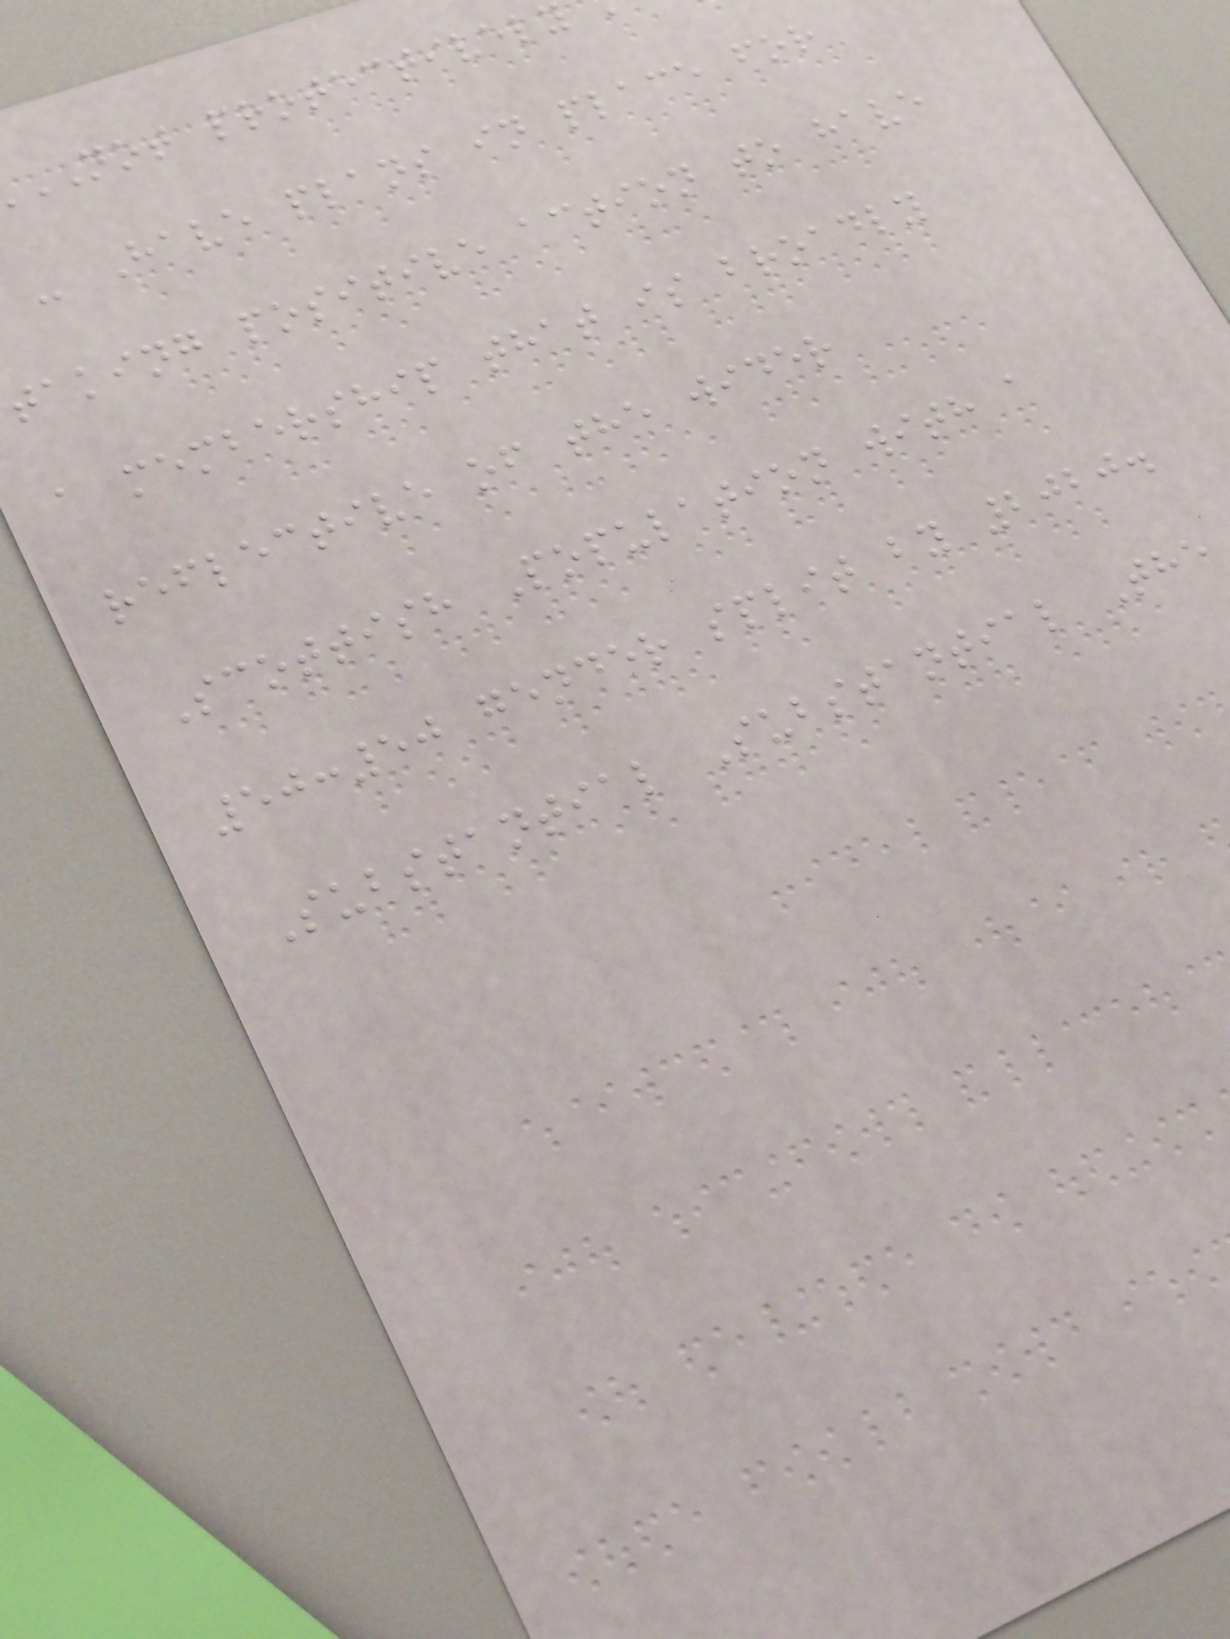NOT protectively
- Have plans in place for
taking positive action to have
a membership that is broadly
reflective of the wider
Scottish Population with a
50:50 gender split by 2020.
Substantial Substantial The
